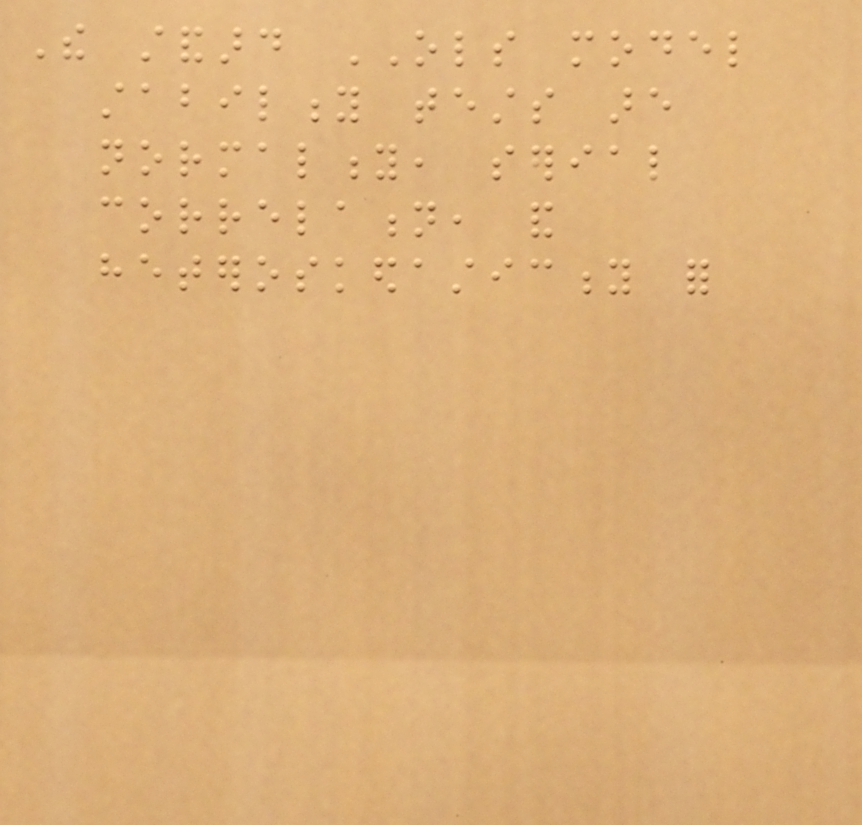The standard OLS model
stability tests are
normality, serial
correlation, and
heteroskedasticity for
